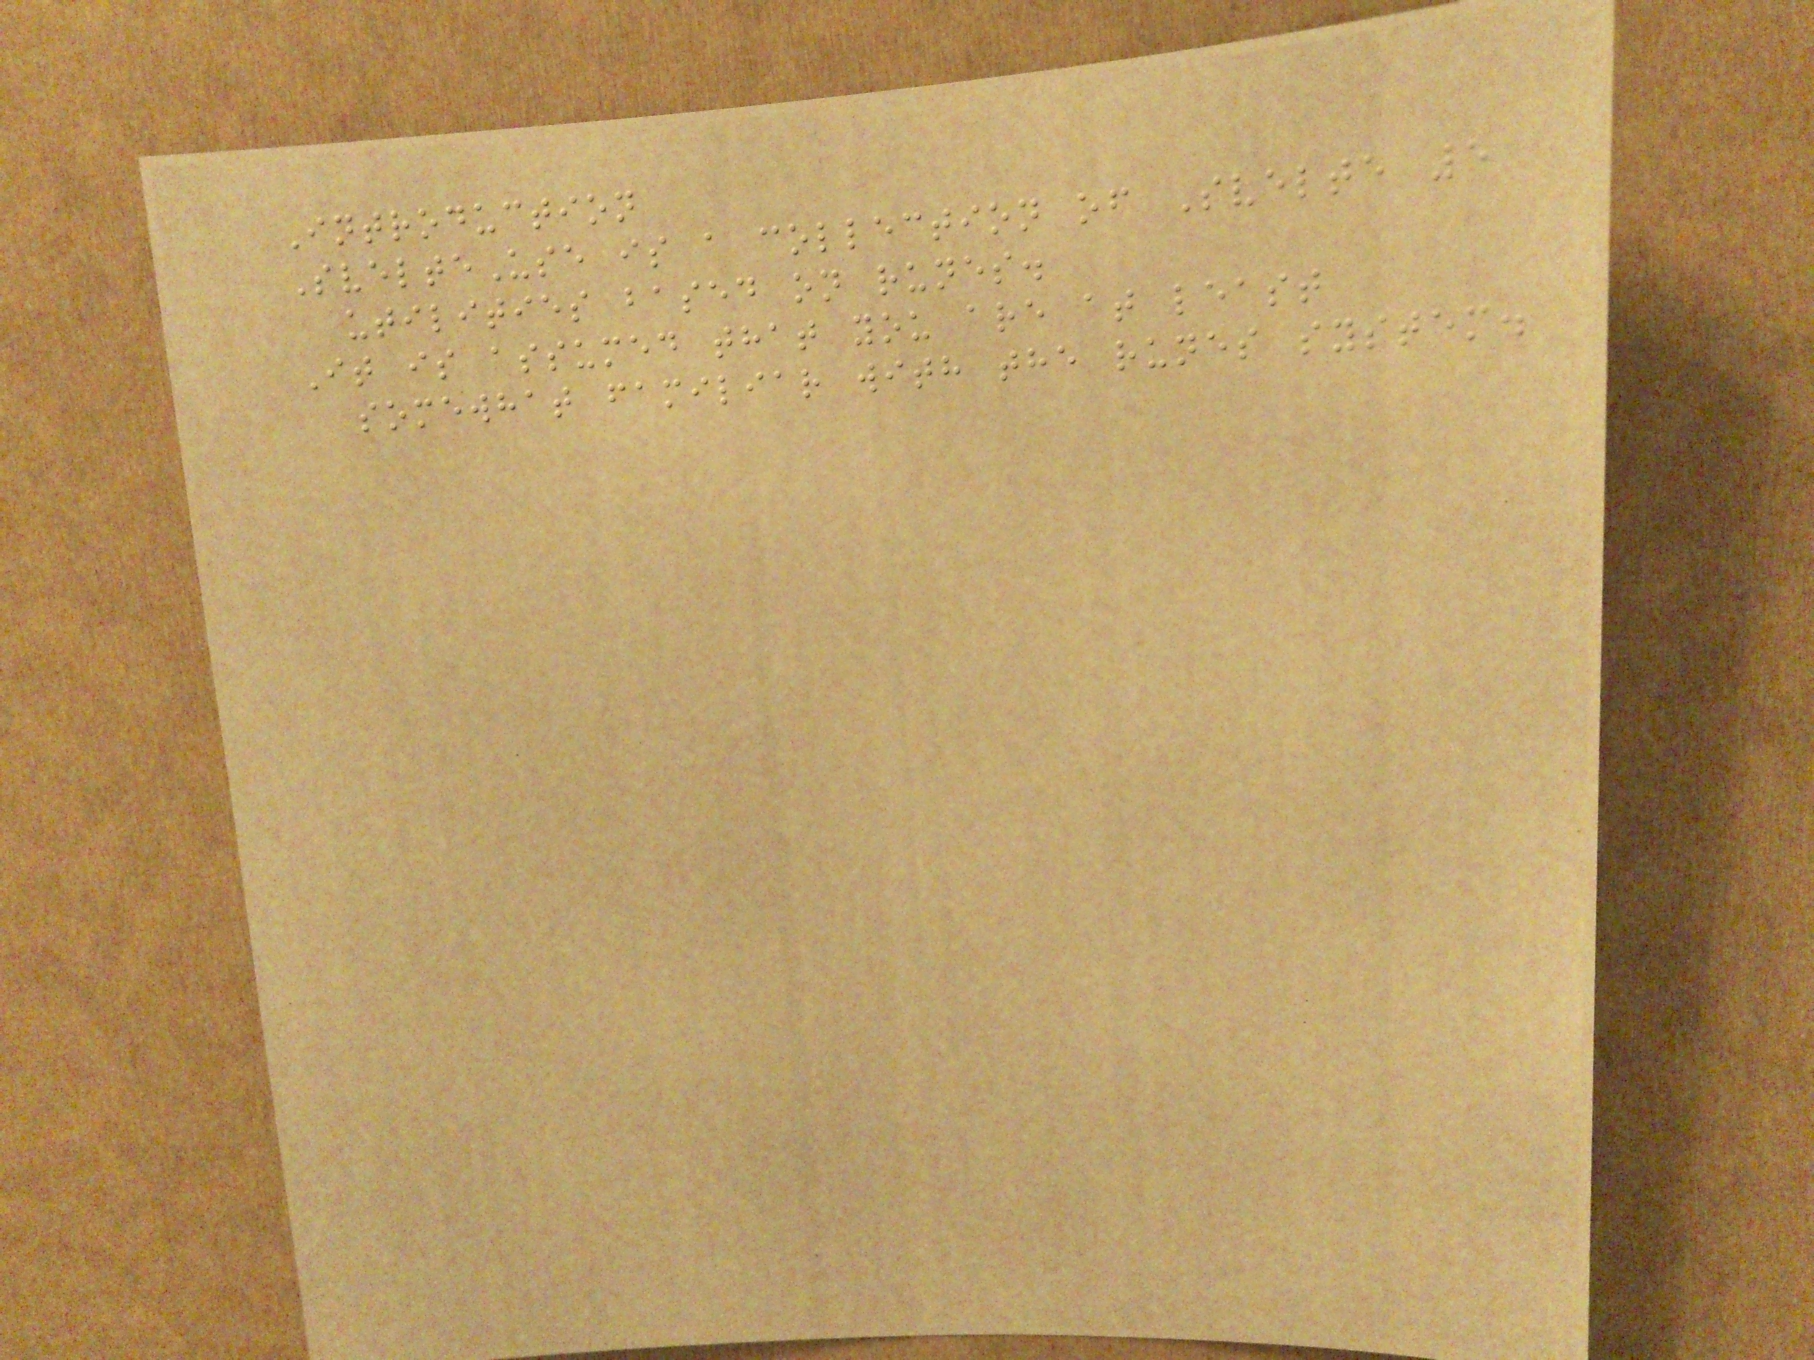Introduction
SvelteUse is a collection of Svelte 5
utilities based on runes.
It is assumed that you are at least
somewhat familiar with the runes system.
